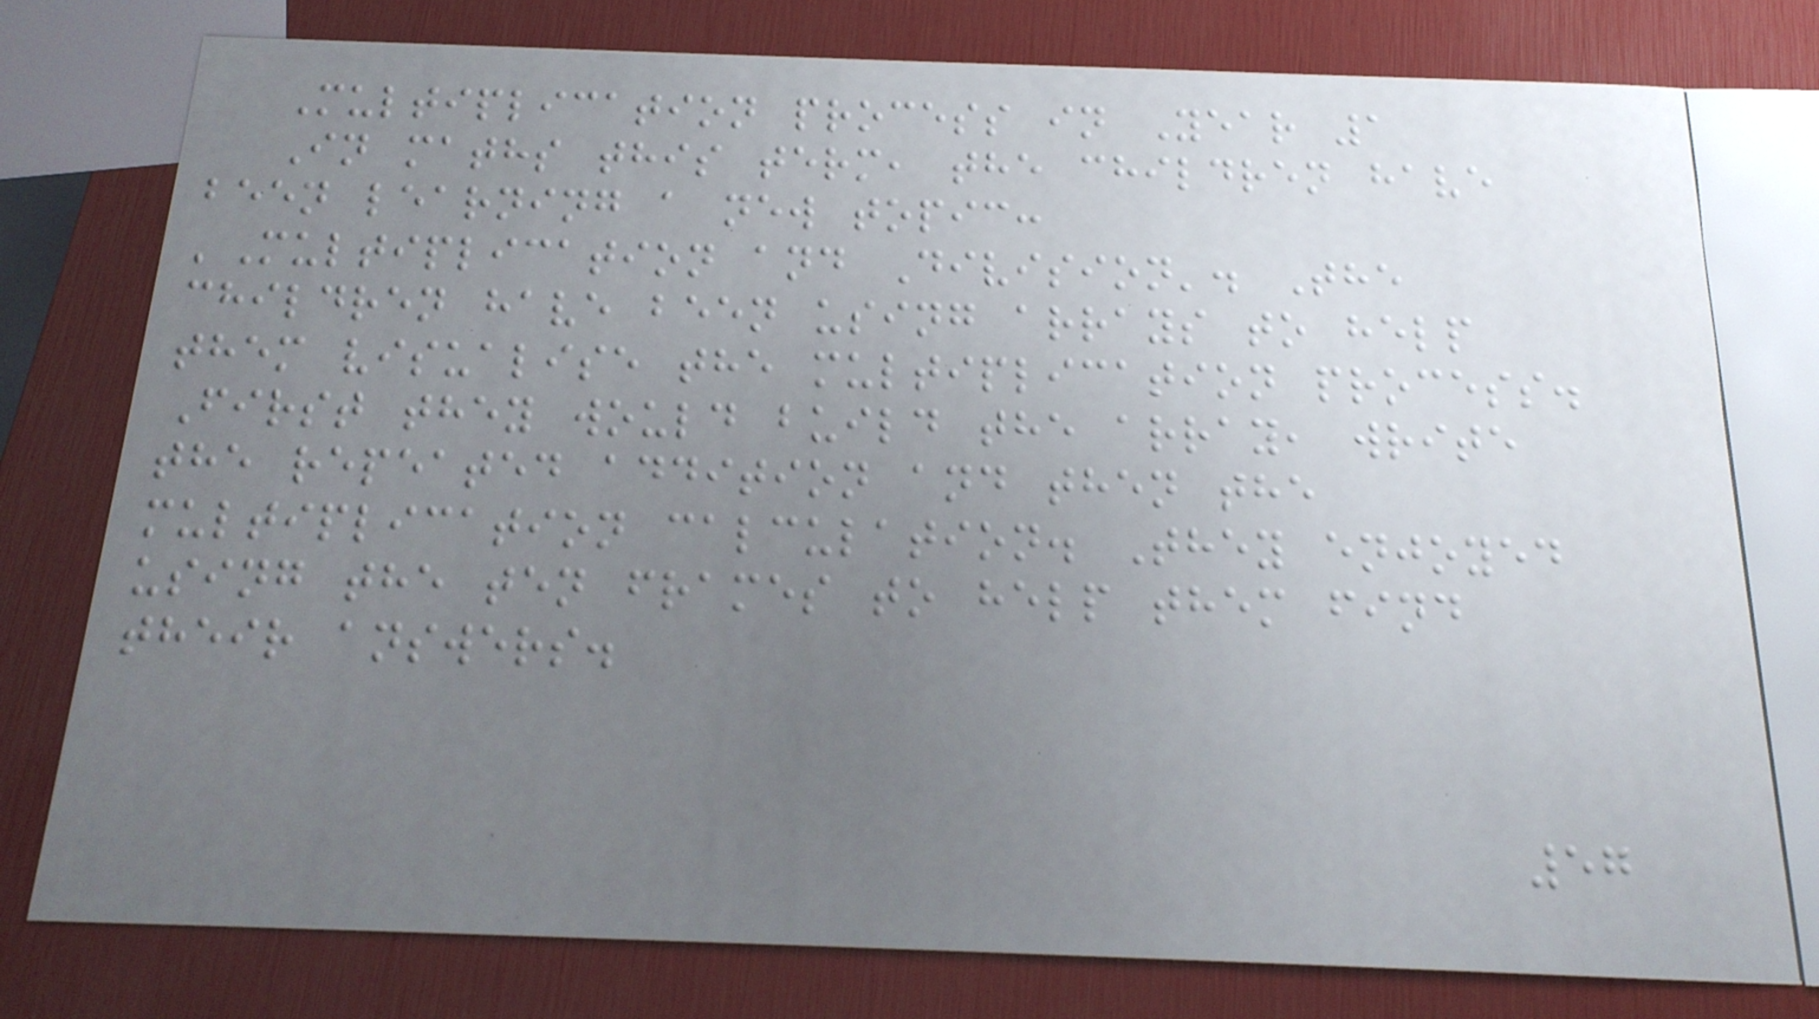Multiplication process in Year 1
In maths this term, the children have
been learning a new topic:
'Multiplication and Division'. The
children have been using arrays to help
them visualise the multiplication process.
First they would build the array, write
the repeated addition and then the
multiplication calculation. They enjoyed
using the ten frames to help them find
their answers.
57
